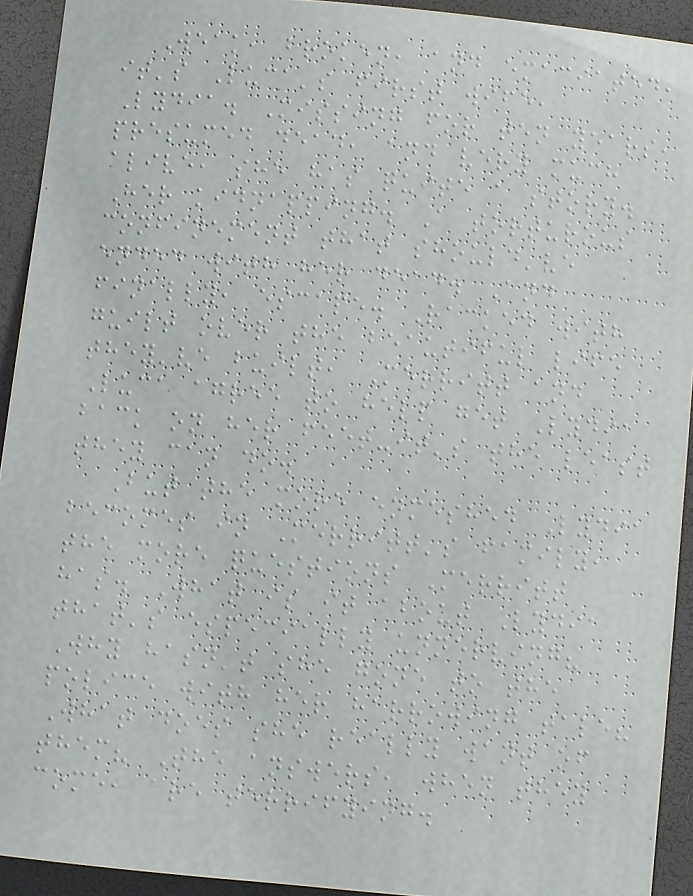Weak, broken, and emaciated,
it's Luca's first wife,
Lydia. Missing for ten years,
presumed dead, and very much
alive, she has quite a story.
Her kidnapping. A torturous
confinement that should've
ended with her dead. And
finally, escape. Racked with
guilt over the beautiful life
they've built, Merritt and
Luca agree to help get Lydia
back on her feet-it's the least
they can do.
But the more enmeshed Lydia
becomes in Merritt's family,
the more questions Merritt
has. What is it about Lydia
that's especially unnerving?
Why hasn't she gone to the
police with her harrowing tale?
What does she really want of
them? The answers, when they
come, are terrifying.
